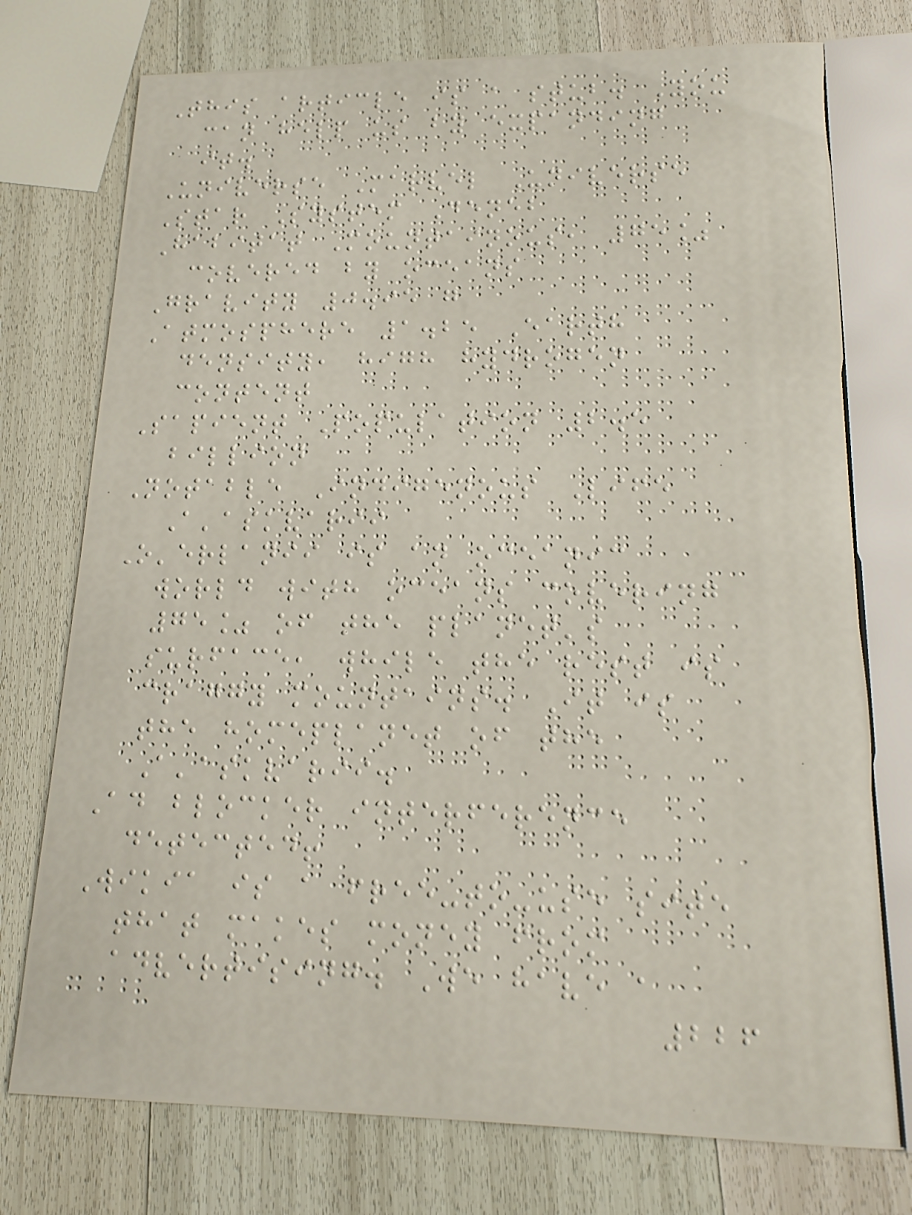This article is a stub. You
can help us by expanding
it.
Universe Marvel Universe
Star System Deneb
Habitat Mountainous, 75%
covered by oceans
Gravity 0.95 g
Atmosphere 1.25 Earth
density, high hydrogen
content
Sapient Population 2.5
billion
Notable Indigenous Life
A'askvarii
O'erlanii is an oceanic
world with oceans covering
75% of the planet's
surface, while the rest is
craggy mountains. It is
the homeplanet of the
A'askvarii.
Ad blocker interference
detected!
Wikia is a free-to-use site
that makes money from
advertising. We have a
226
